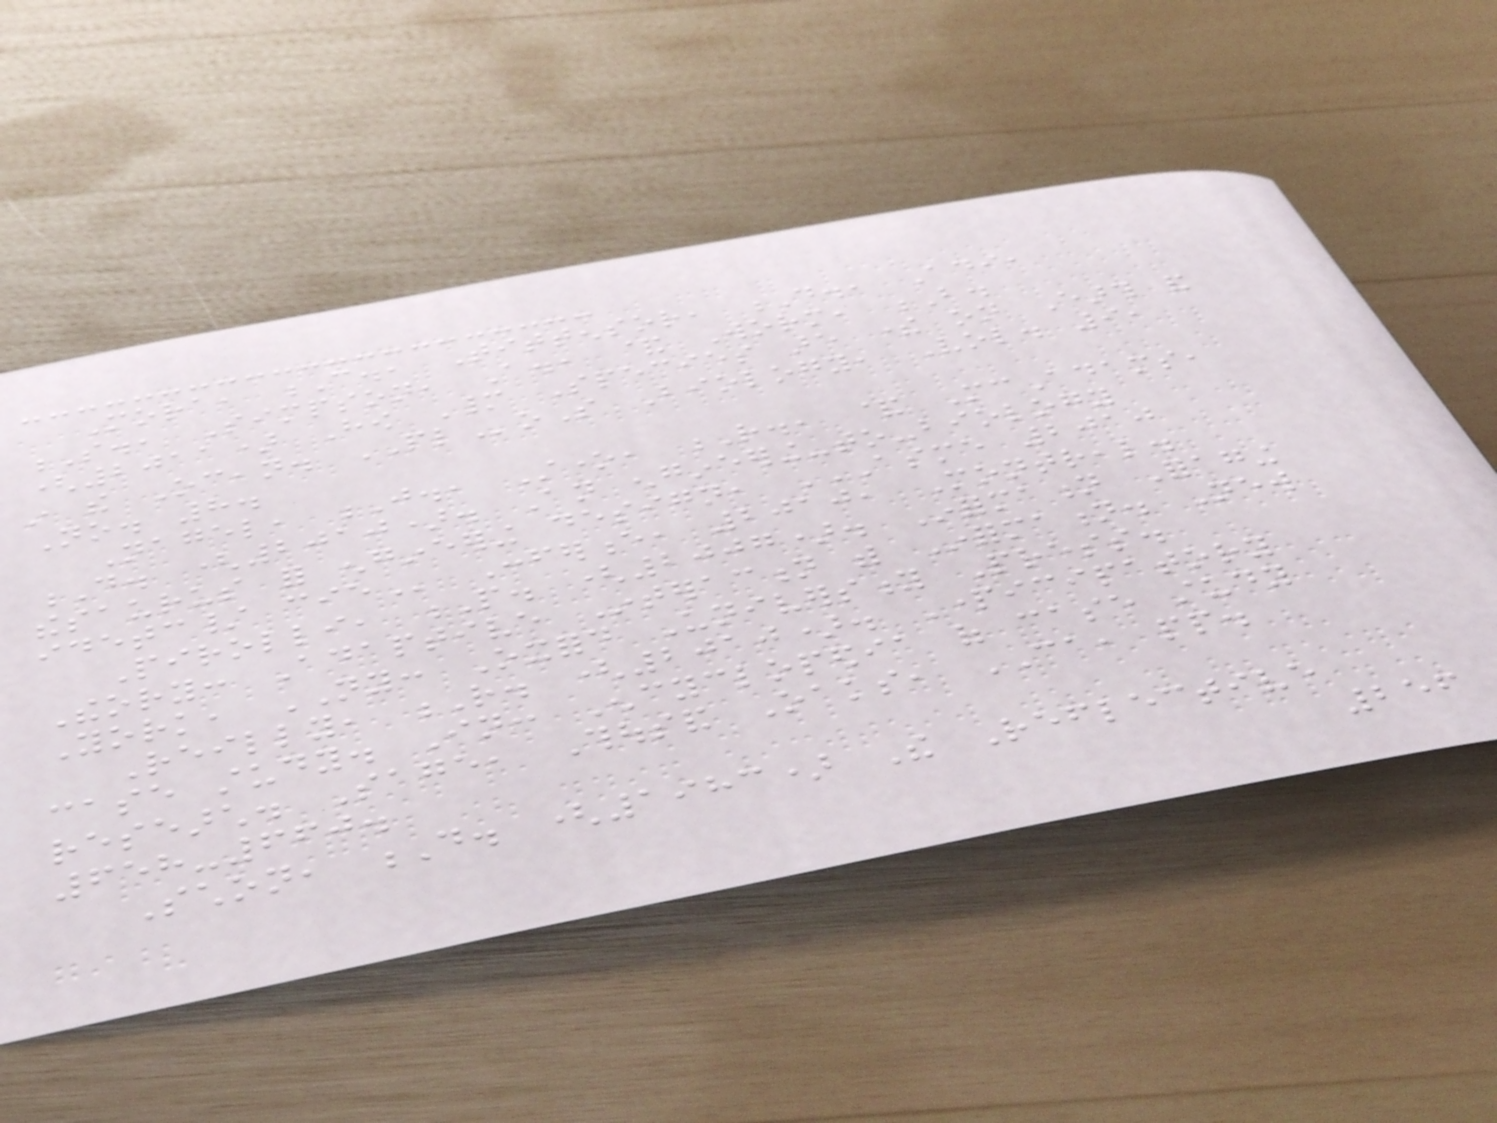Mora, C., Tittensor, D., Adi,
S., Simpson, A., & Worm, B.
(2011) How Many Species are there on Earth and
in the Ocean. PLoS Biology, Vol. 9,
No. 8.
Nagel, J., Stone, R., & McAdams,
D. (2010). An engineering-to-biology
thesaurus for engineering design, ASME 2010
IDETC/ CIE Conference, 2010, Montreal.
Pirolli, P. (2007). Information Foraging
Theory: Adaptive Interaction with Information. New
York, NY: Oxford University Press.
Reilly, R. (2010). Participatory
case study. In: Encyclopedia of case study
research. Sage, Thousand Oaks, CA, pp.
658-660.
Schon, D. (1983) The Reflective
256
